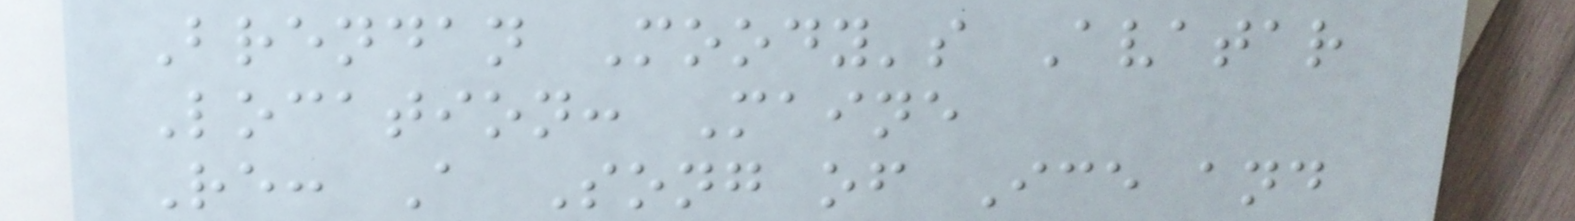Brendan Moody's Avatar
Location: Maine
Re: A Song of Ice and
